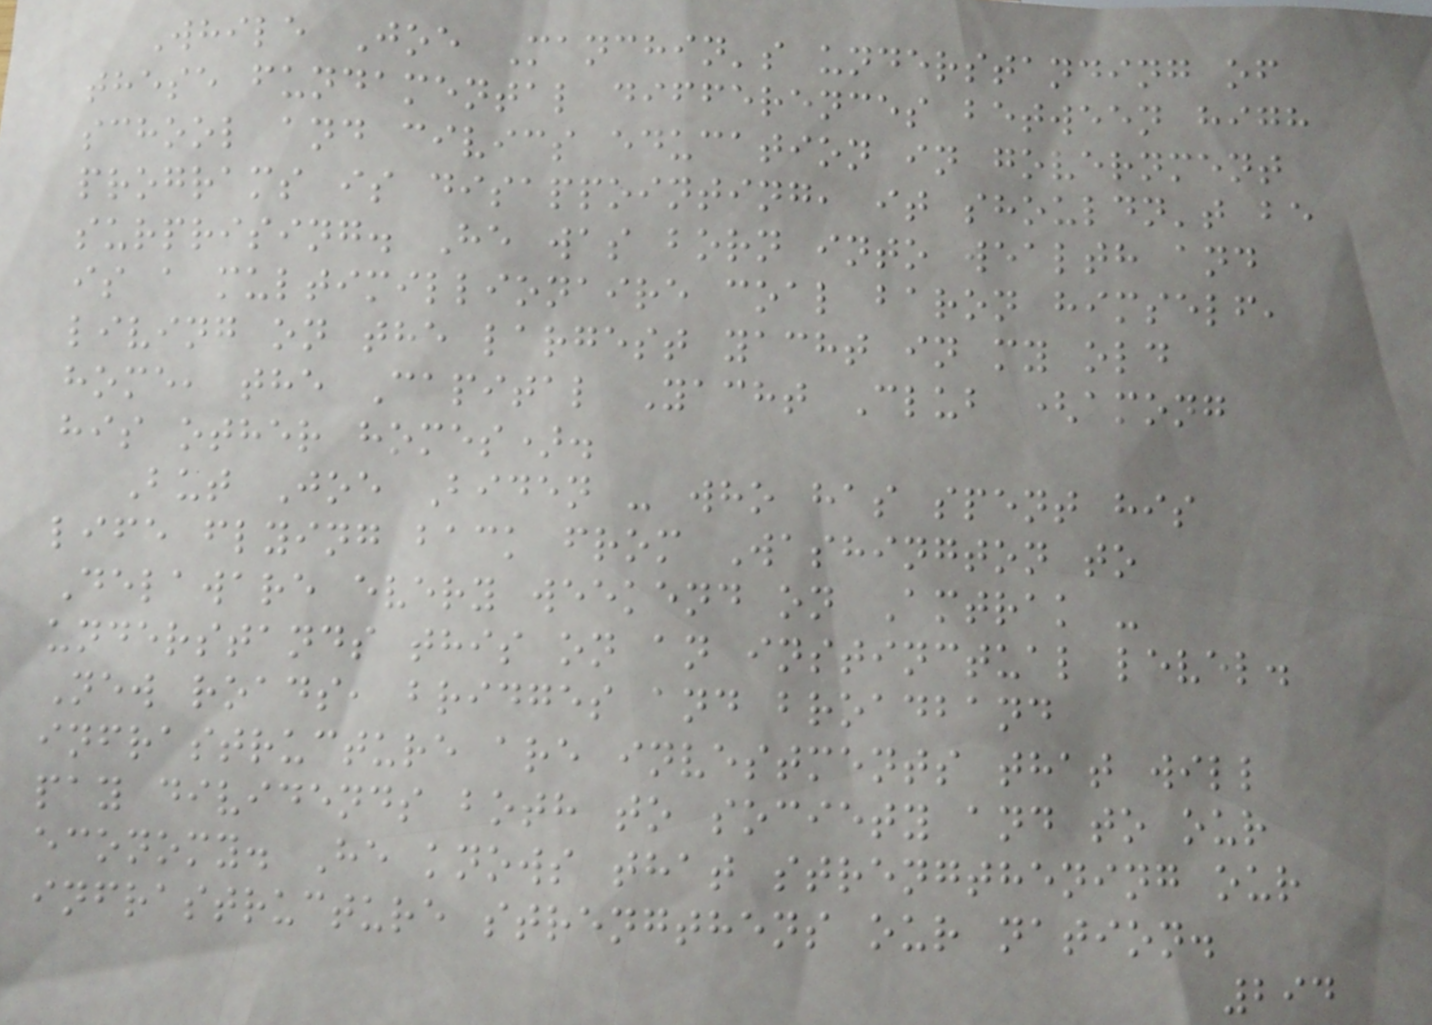While Joe Manchin's understanding of
these fundamental differences between high
school and civics education in government
programs is disappointing, it shouldn't be
surprising. He was born into wealth and
is a multimillionaire coal baron himself,
living on the largest yacht in my old
home, the Capital Yacht Club (among
his other homes).
But Joe Biden - who has spent his
life flying back from Washington to
Delaware every weekend on Amtrak -
understands this on an instinctual level.
New roads, bridges and broadband
infrastructure are investments that will
pay dividends both to society and to our
economy. He knows that strengthening our
infrastructure strengthens our nation.
294
